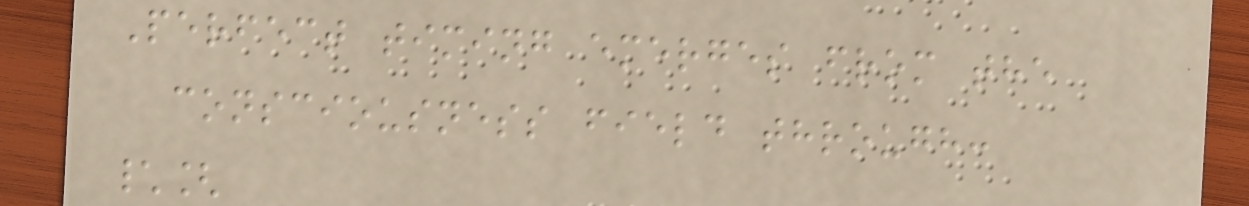Perfect timing emerges from the
consciousness field through:
\[
